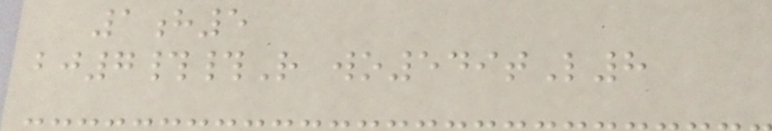1h5
bj7##R wo549tL8
